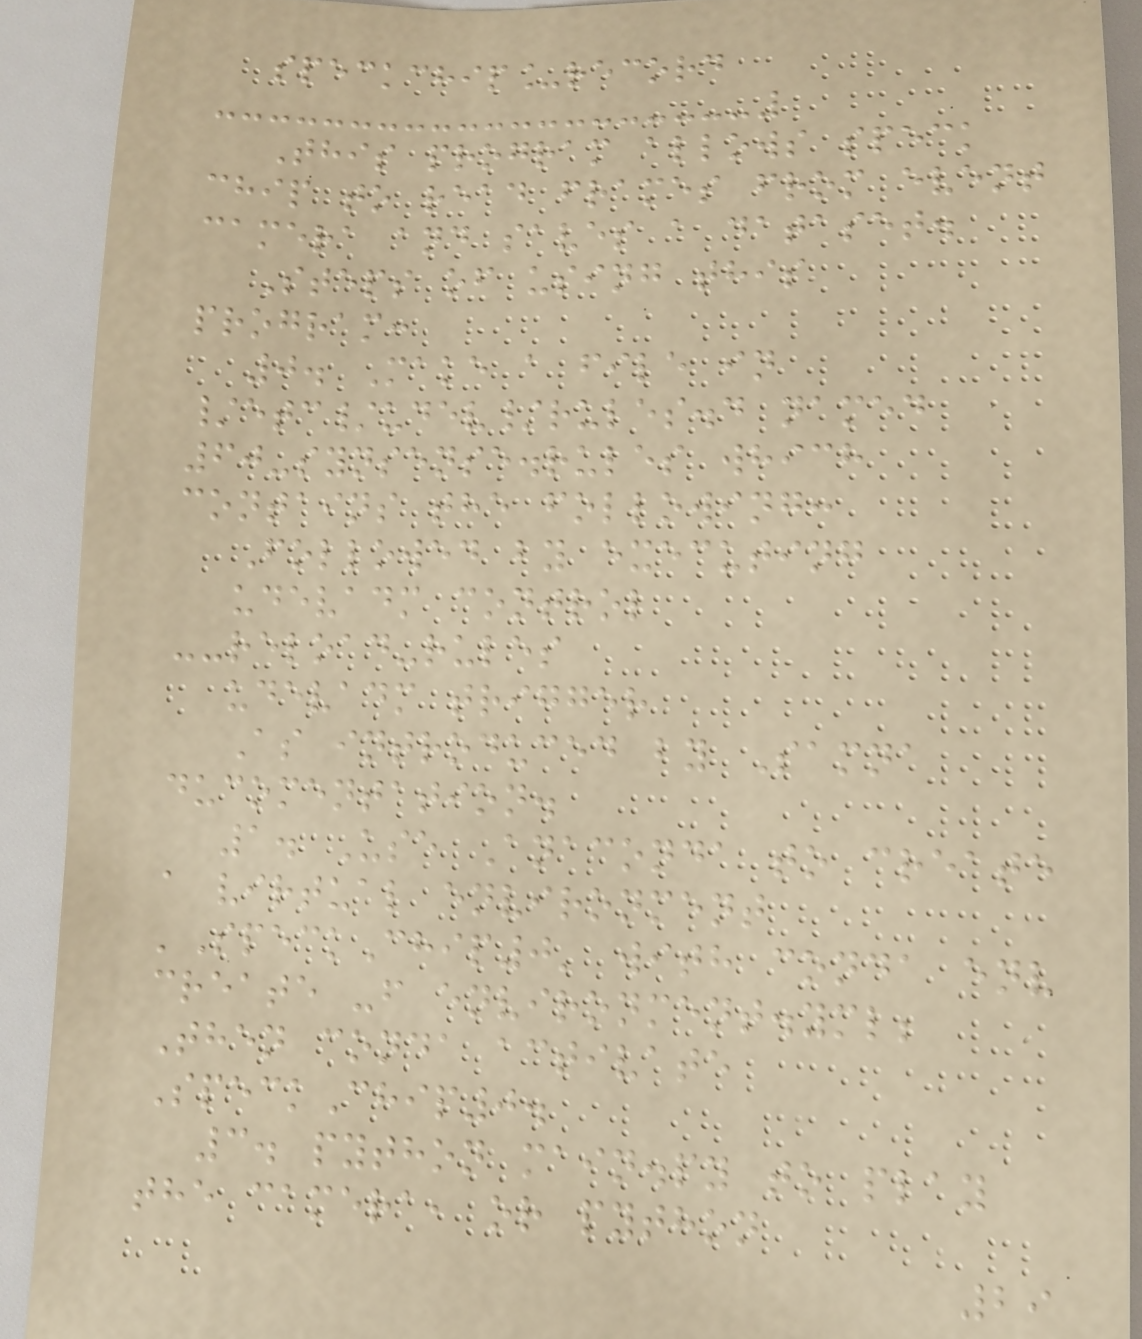speckchip_record
This program allows speck
chip to read frames from event
camera and saves a dataset.
Steps of using this
program:
0. Make a file in
/etc/udev/rules.d named
60-synsense.rules which
contains the following:
Followed by executing
udevadm control
--reload-rules
udevadm trigger
As introduced by Samna
ducomentation.
1. Use Anaconda to create
a virtual environment
'SpeckChip0' with conda env
create -f environment.yml;
Then conda activate
SpeckChip0.
3. python main.py to play
the camera, or python
29
